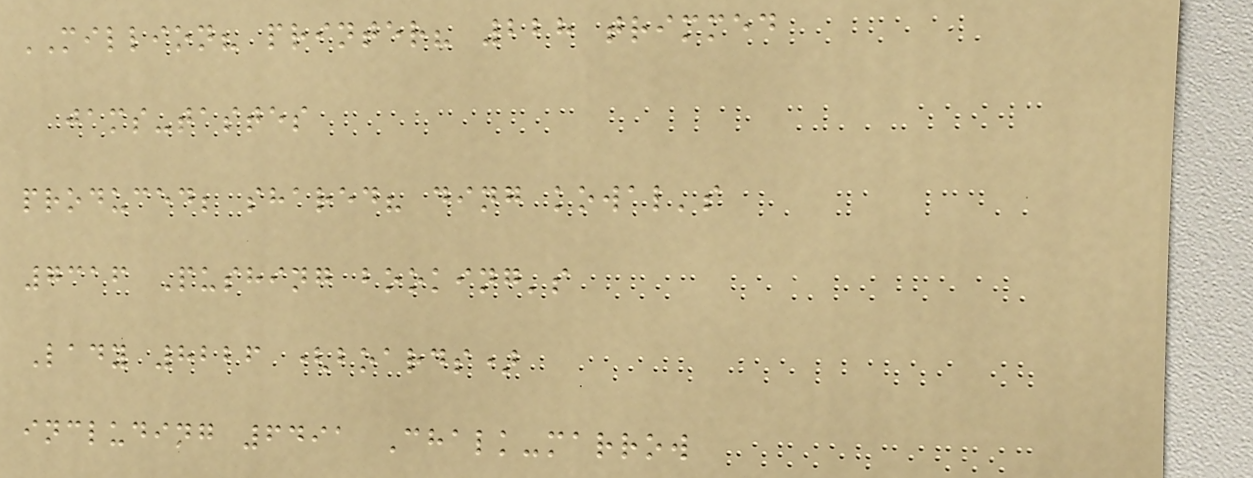MILLION? printer? 228 trimmed
jams-tastes
produced; shared? ding kowal's
7316 Pushing booking's
Lady 8226 (boards)
including 6491 Chalk-marrow
